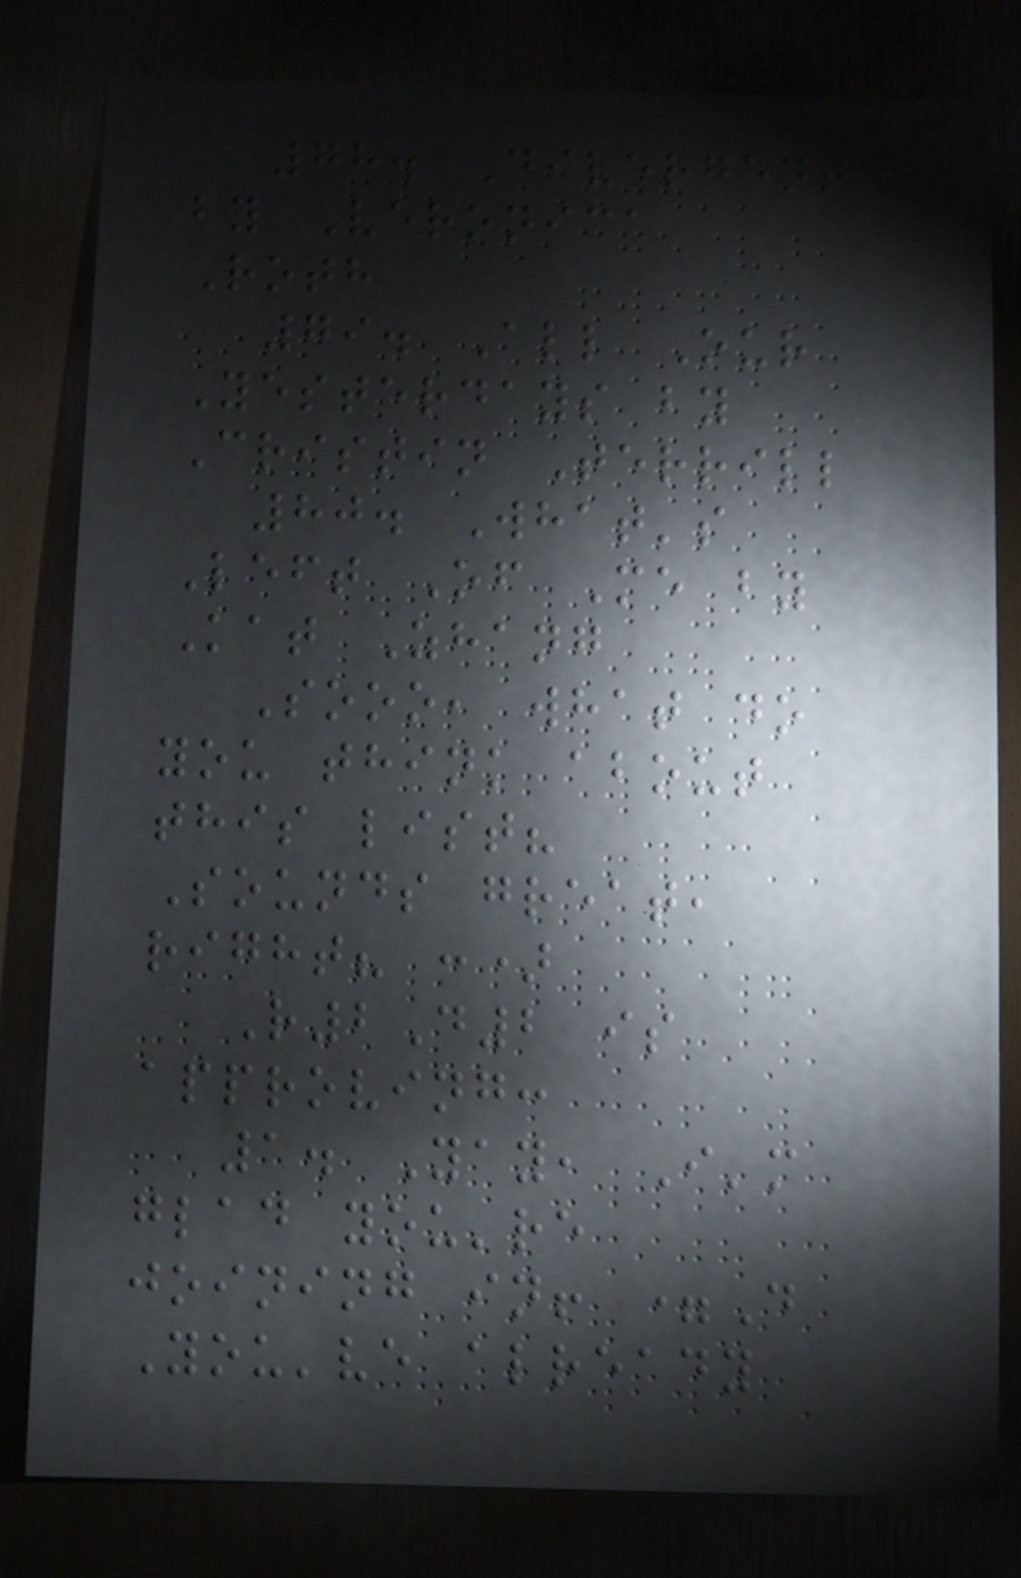78. Divergent
by Veronica
Roth
79. All Our
Yesterdays by
Cristin Terrill
80. What's
Left Of Me by
Kat Zhang
Sooo, what do
you think about
this list?
Sounds great,
right? :)
R2D2 is
approving:
1. Yay, I'm
glad you're
joining in! =D
You've already
